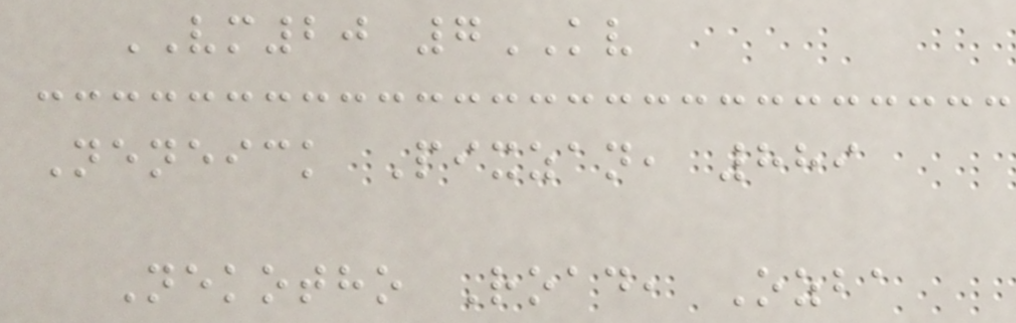VM20 7KV
Neneick Pixzan, 889
Nekotho Road, Ozba
